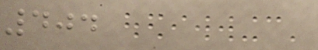404
